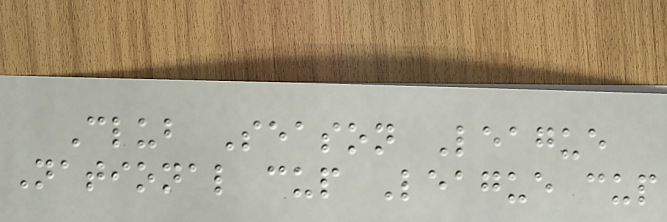Club Season League
National cup League cup
